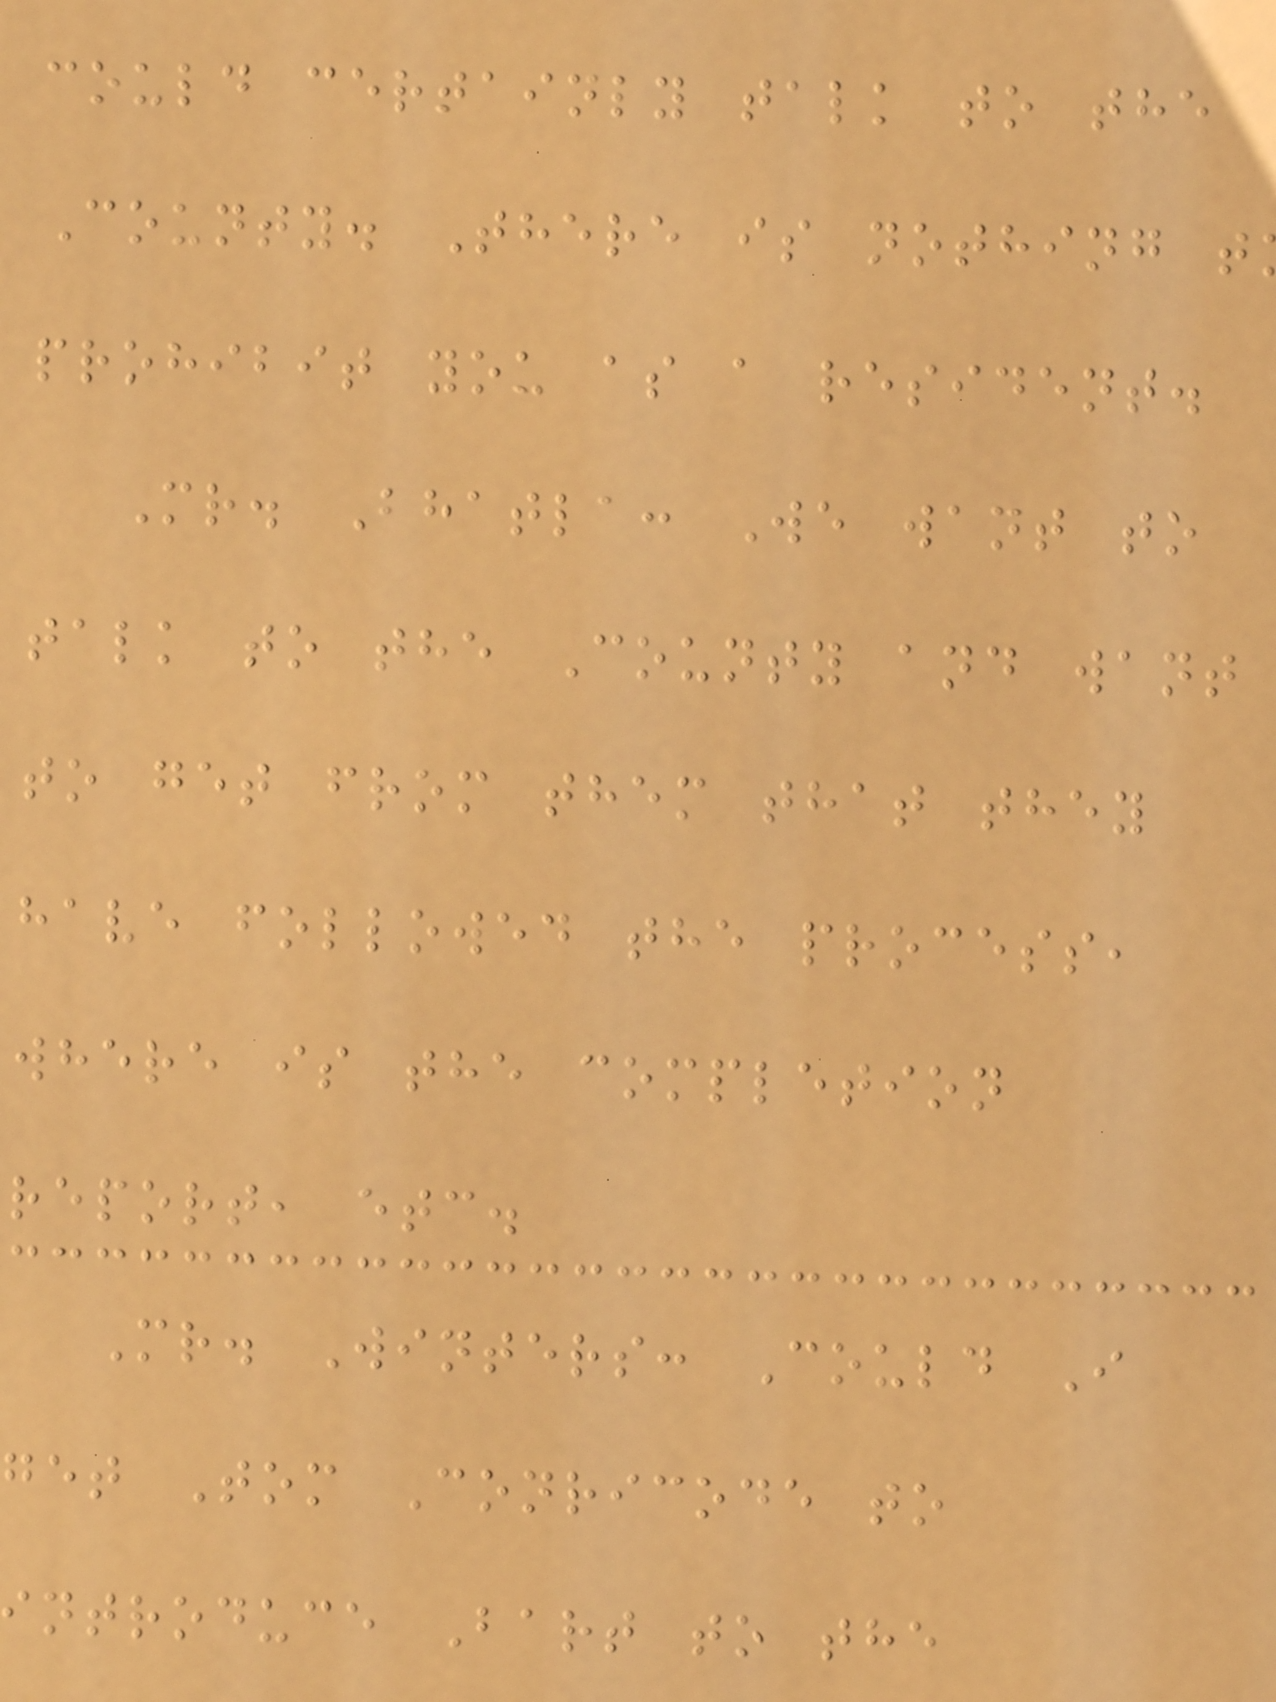could certainly talk to the
County. There is nothing t
prohibit you as a resident.
Mr. Bhatla: We want to
talk to the County and want
to get from them that they
have followed the process,
where is the completion
report, etc.
Mr. Winters: Could I
get Tom Conricode to
ntroduce Bart to the
